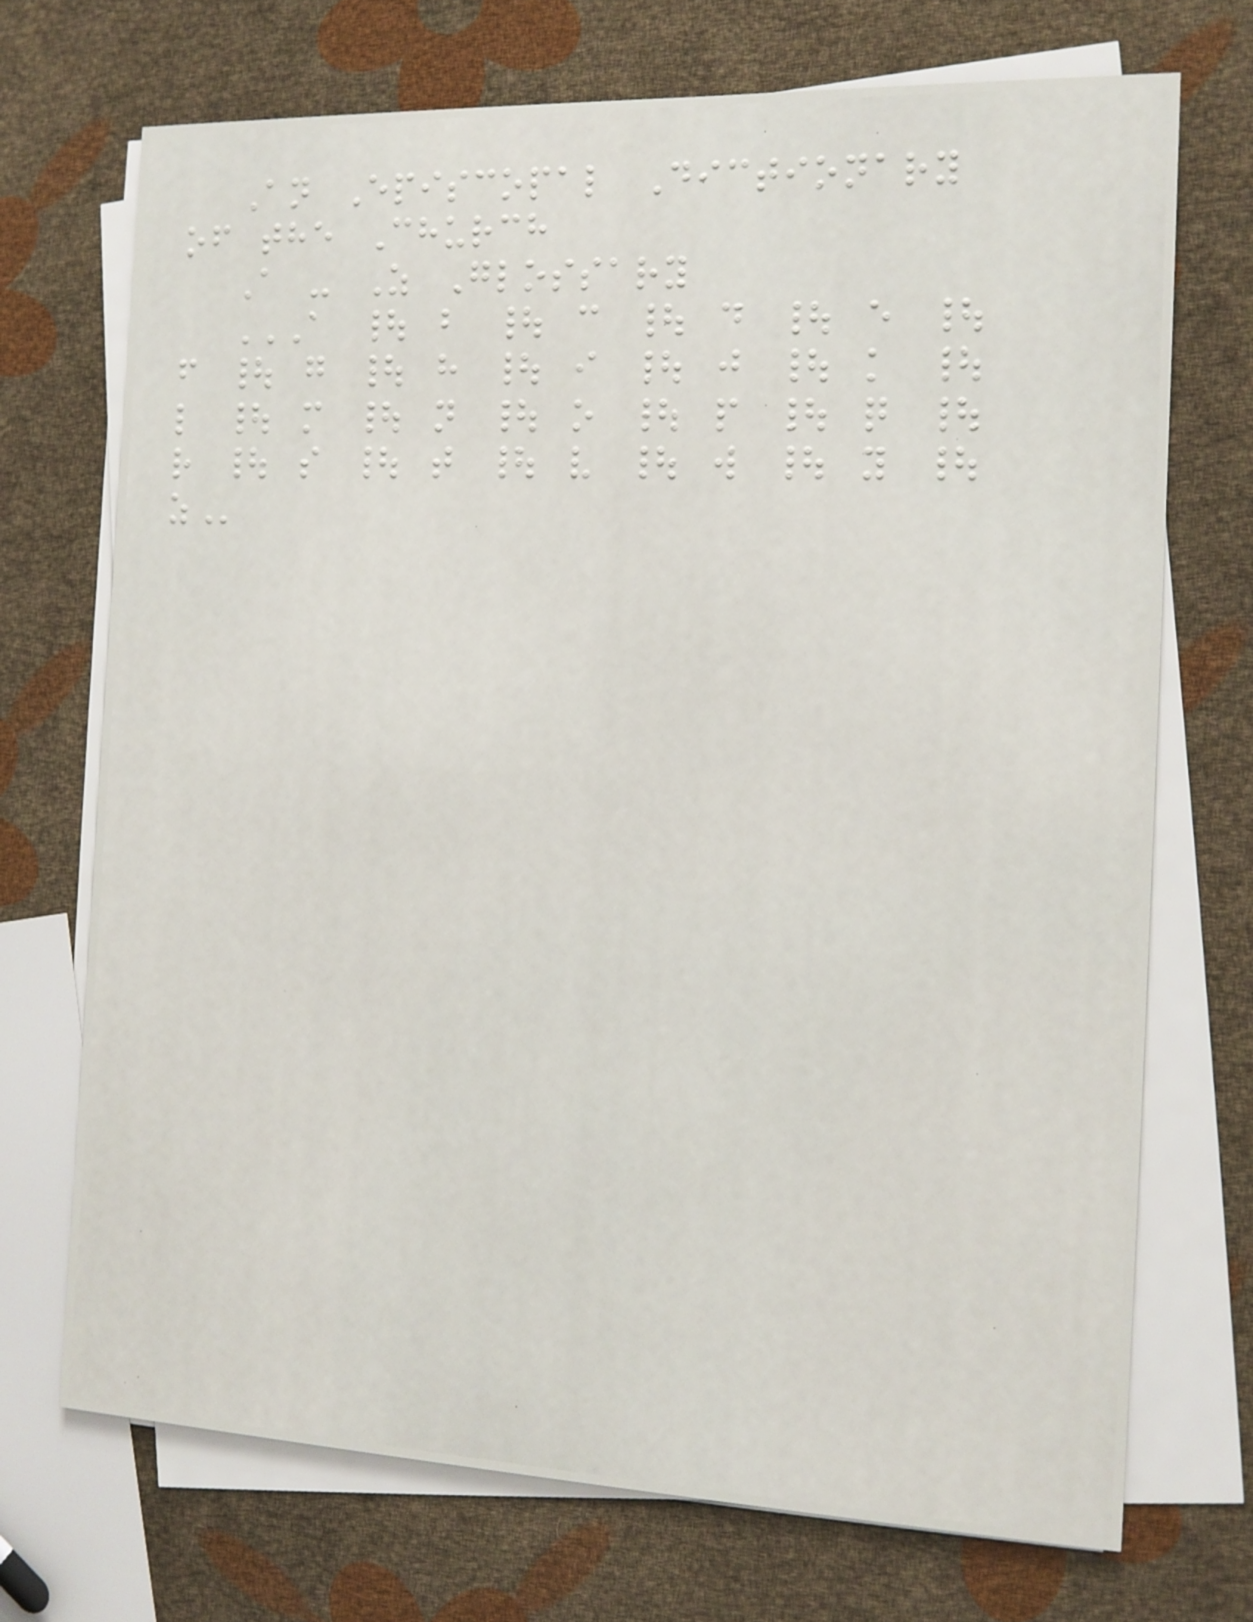An Episcopal Dictionary
of the Church
A - Z Glossary
A | B | C | D | E |
F | G | H | I | J | K |
L | M | N | O | P | Q |
R | S | T | V | W | Y |
Z
